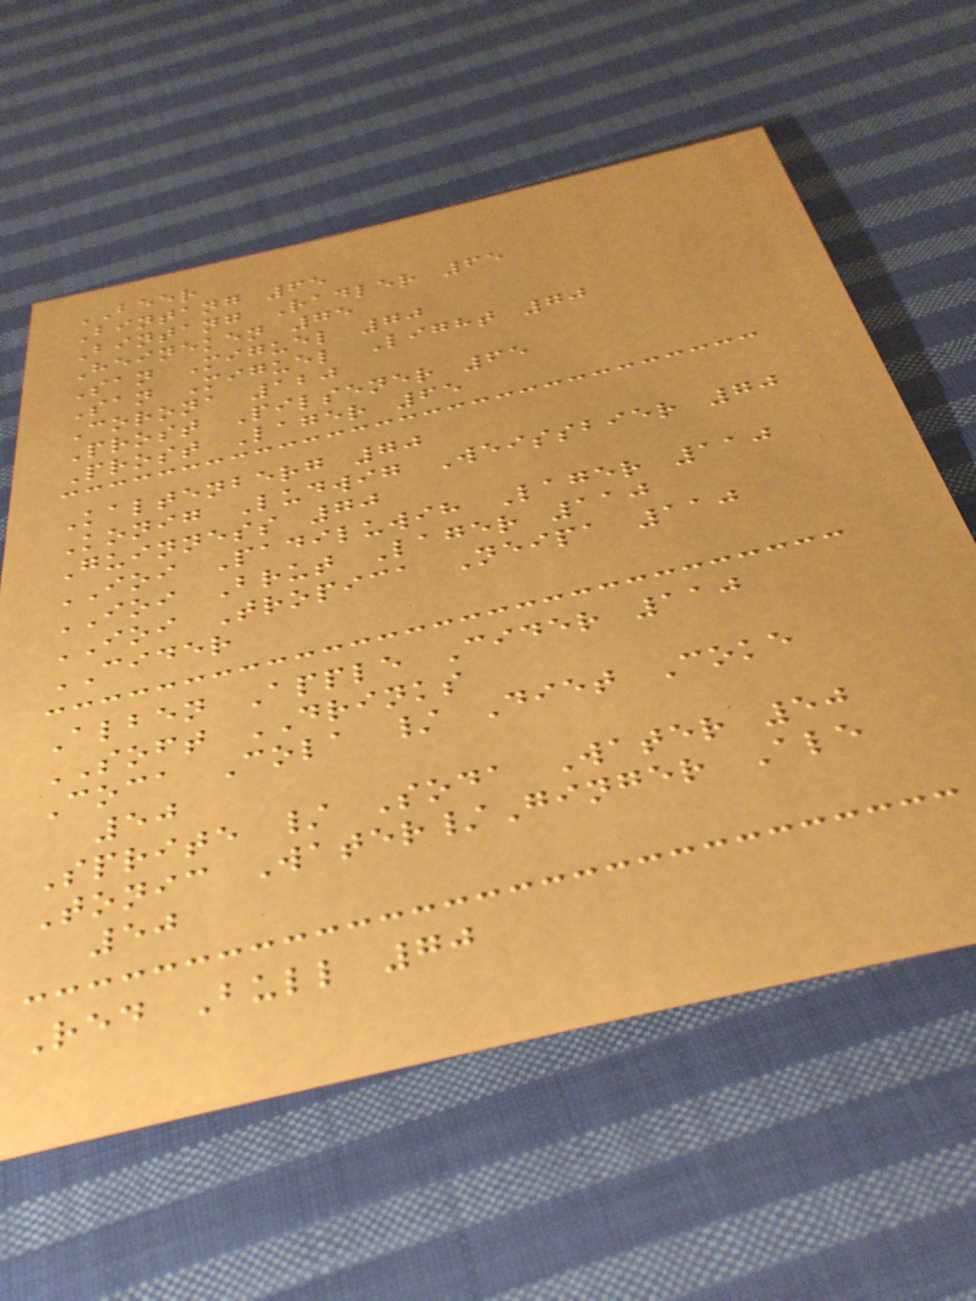BEER
Bintang 65
Bintang Radler 65
Heineken 75
San Miguel 70
San Miguel Light 70
Corona 120
Prost Pilsener 65
Prost Lager 65
Kaltenberg 70
Konig Ludwig Weissbier 70
Guinness 70
IOI Padiluwih Lager 110
IOI Brut Lager 110
IOI Tropica Neipa 110
CIDER
Alben Apple Cider 110
SOFT DRINKS
Coca Cola / Diet Coke
50
Sprite / Soda Water 50
Tonic Water/Ginger Ale
50
Red Bull 70
